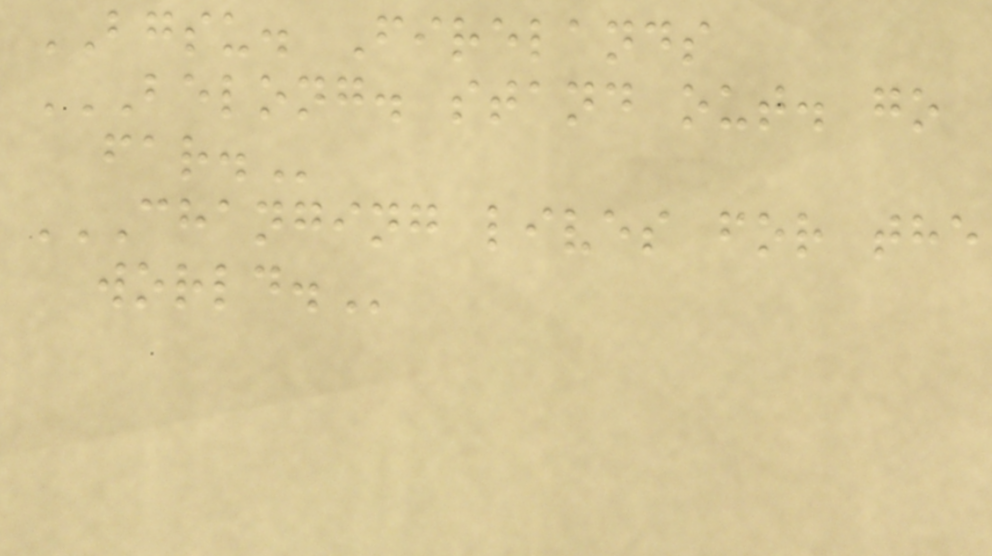BGSU. Firelands
BELONG. STAND OUT. GO
FAR.
CHANGING LIVES FOR THE
WORLD.
